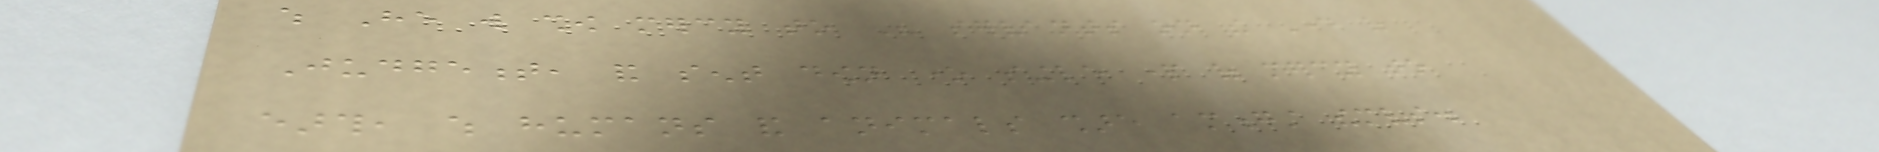which He will show mercy to His servants on the Day of
Judgement, and sent down one single part of mercy to
earth, which humans and animals share amongst themselves.
